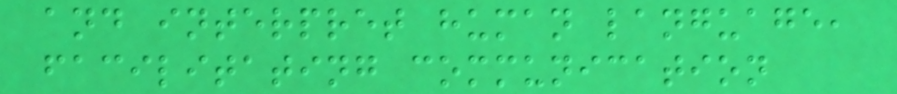and interpret human language,
facilitating communication
